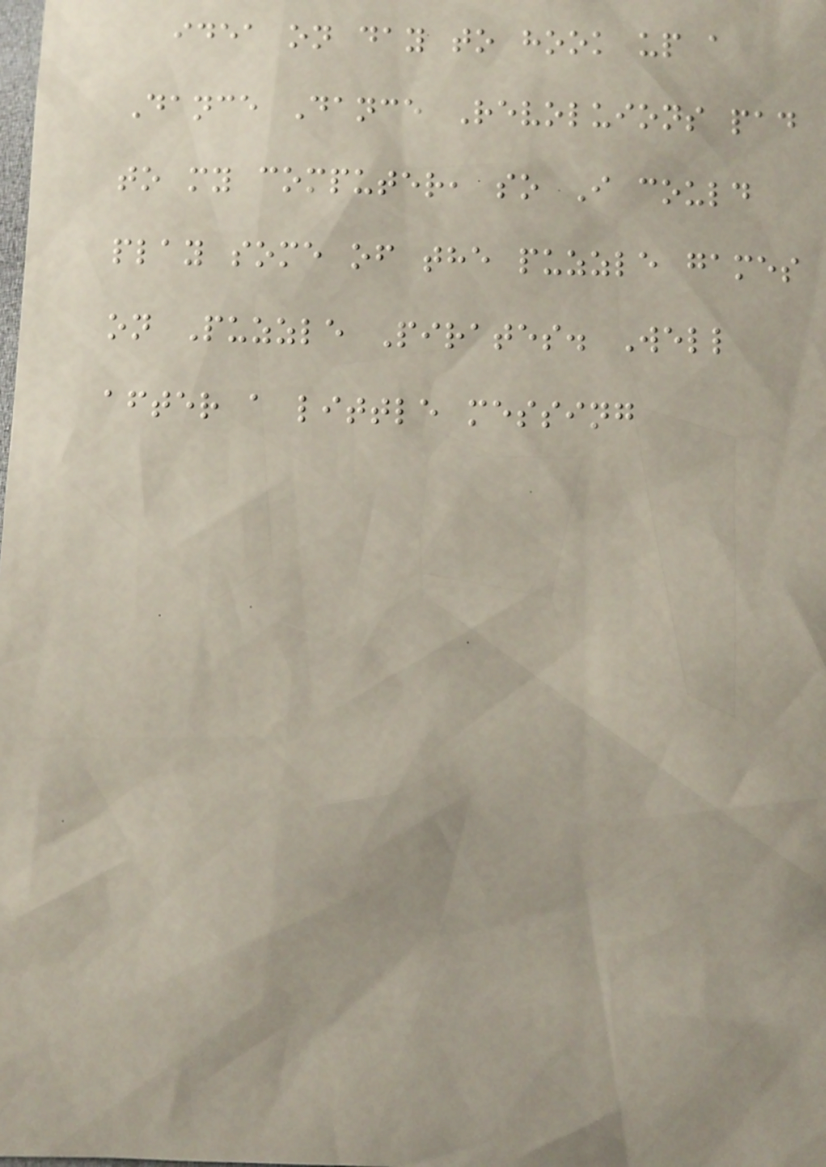idea on day to hook up a
Dance Dance Revoluions pad
to my computer, so I could
play some of the puzzle games
on Puzzle Pirates. Well
after a little messing
